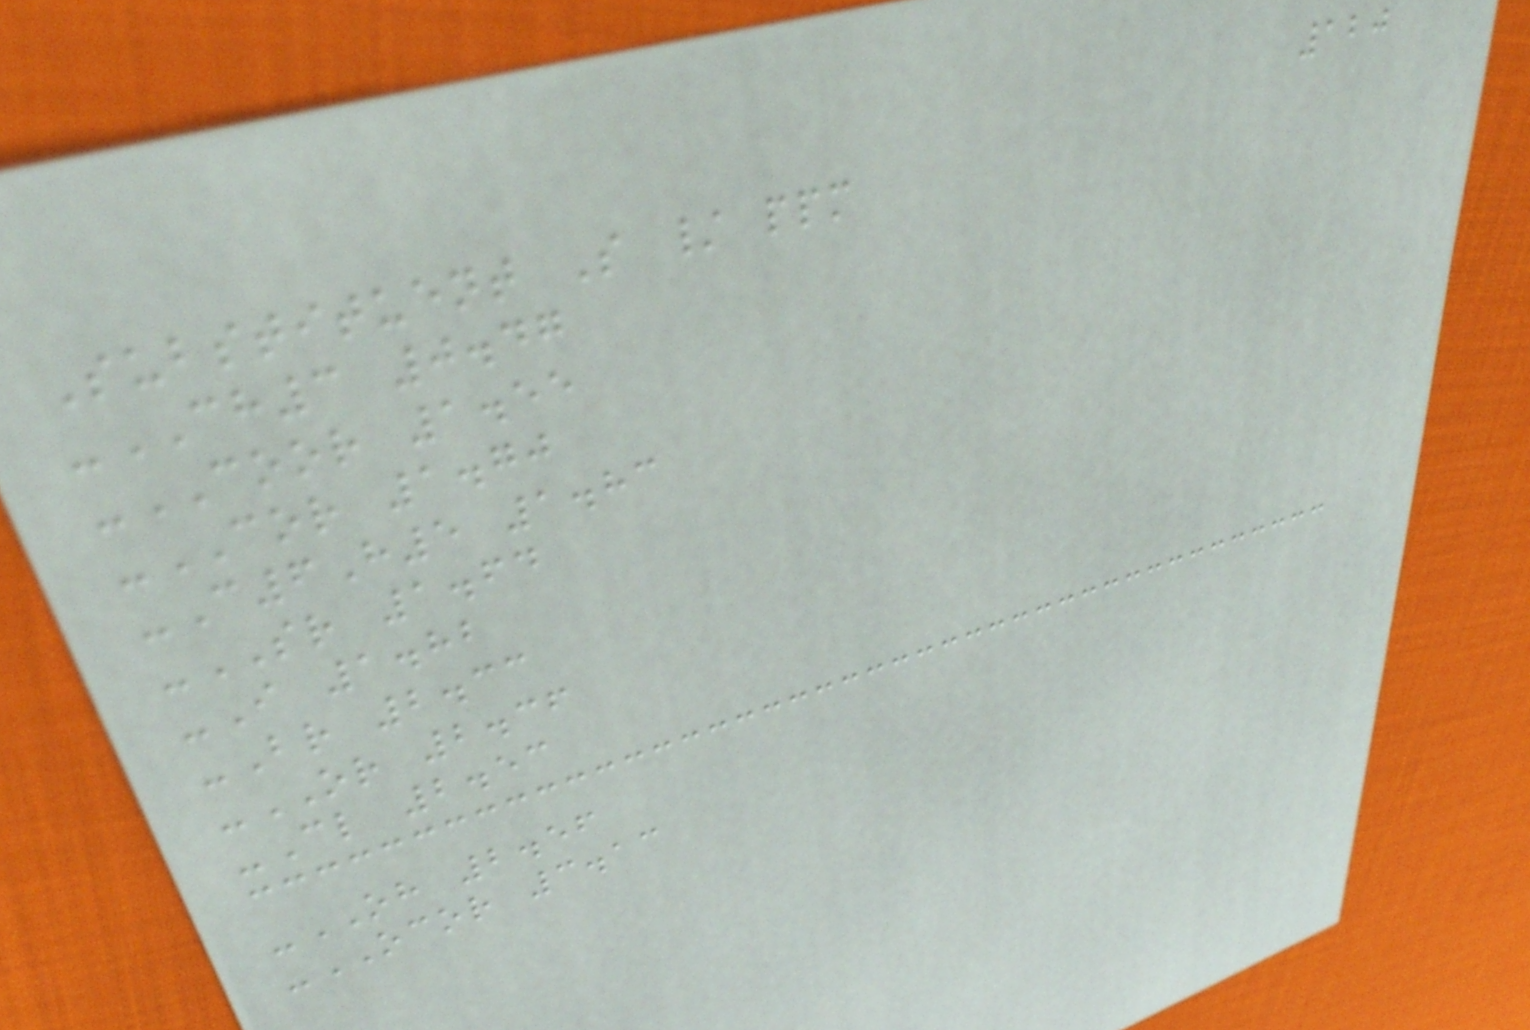120
Substituent S / ppm
-CH3 0.47
-COOR 1.55
-COR 1.70
-C6H5 1.83
-SR 1.64
-I 1.82
-Br 2.33
-OR 2.36
-Cl 2.53
-OH 2.56
-OCOR 3.13
